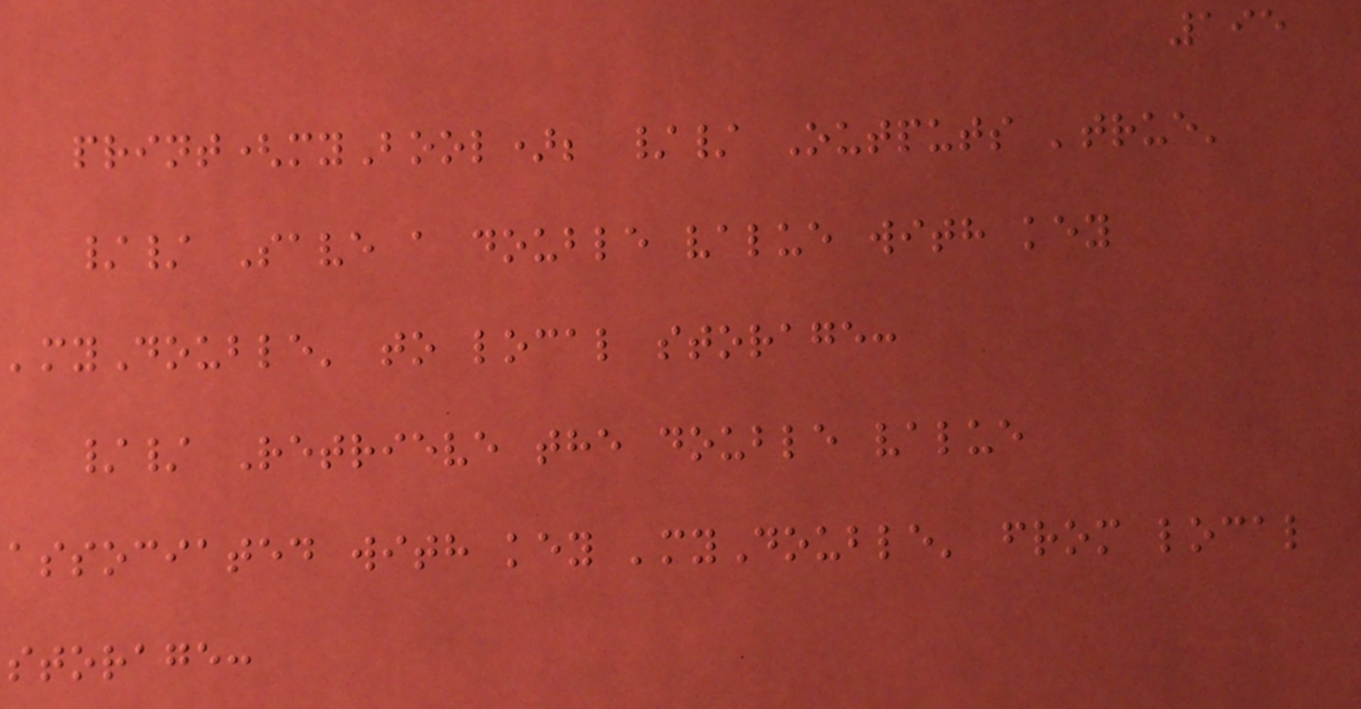195
print(myBool); // Outputs 'true'
// Save a double value with key
'myDouble' to local storage:
// Retrieve the double value
associated with key 'myDouble' from local
storage:
